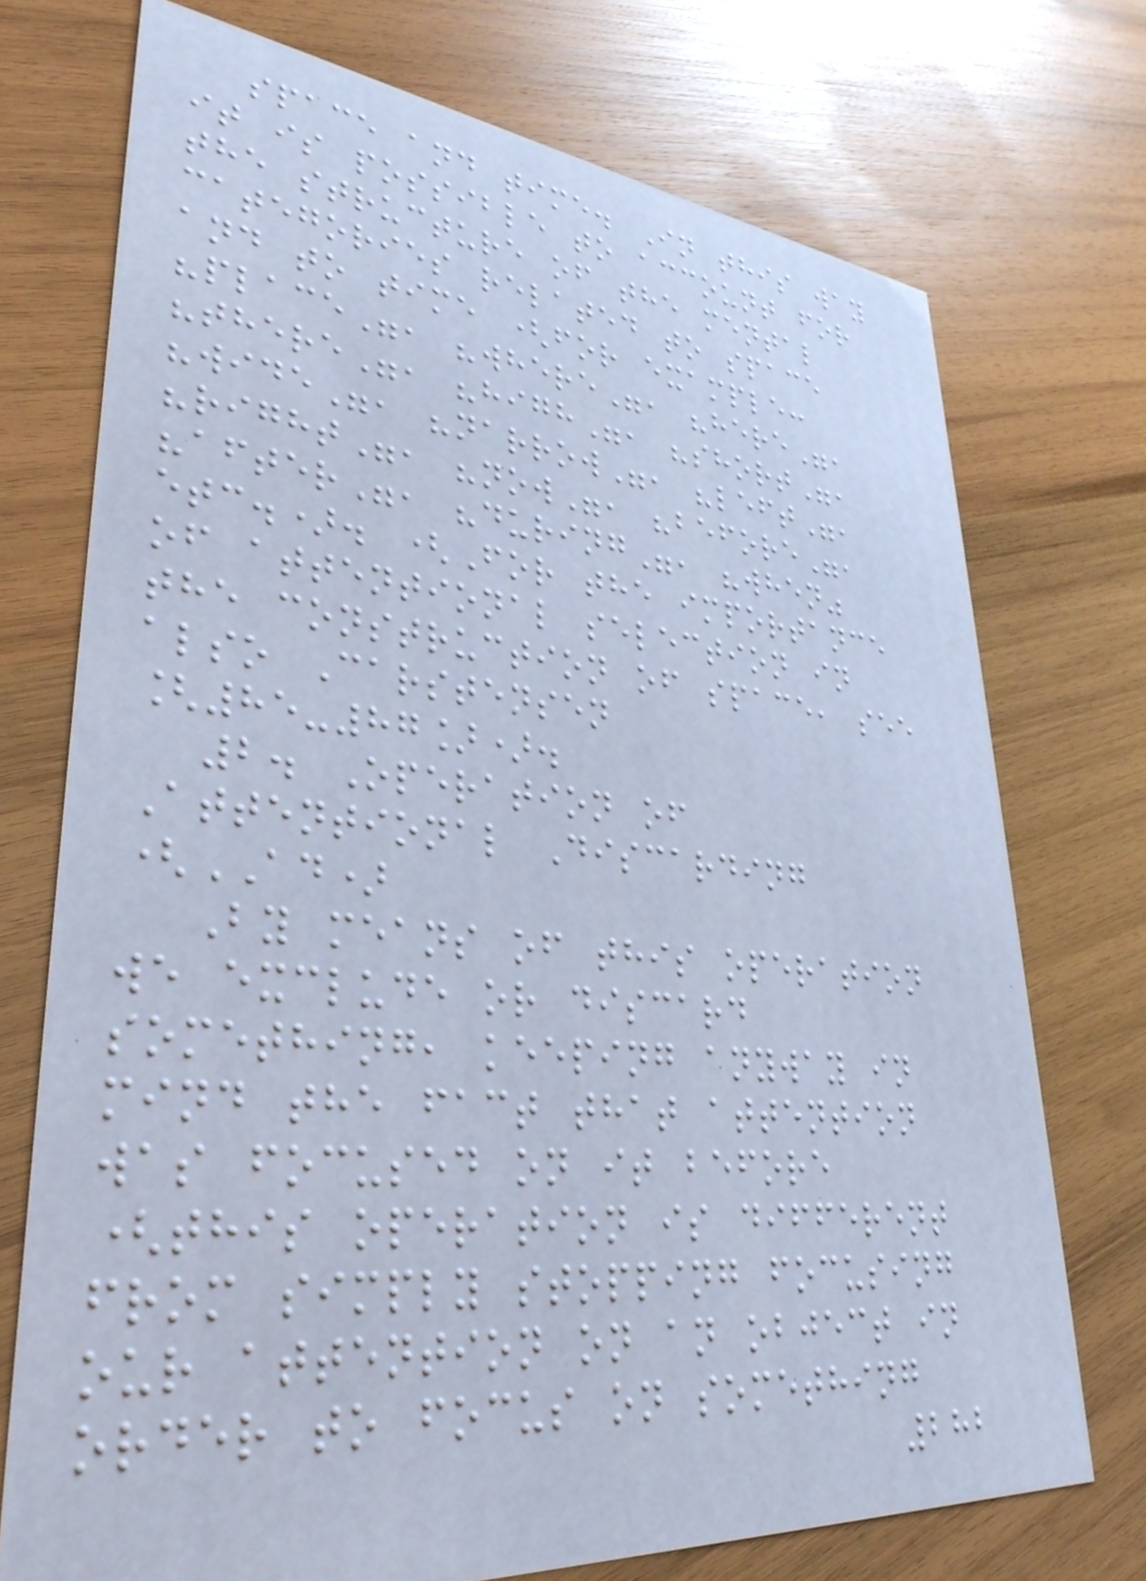space and time. In this way
it is possible to account for
the structure of the mental
categories related to space
and to time (for example:
"place", "where", "here",
"there", "high", "short",
"wide", "narrow", "left",
"right", "now", "before",
"after", "during", "when"
etc.). (For the importance
of attentional selection in
the construction of space, see
also Carstensen
[85-87]).
2. Operation of
Attentional Discarding
(AD)
By means of this operation
we exclude or discard
something, keeping anyway in
mind the fact that attention
was focused on it before
(this operation is different
from simply stopping focusing
our attention on an object in
order to focus on something
282
